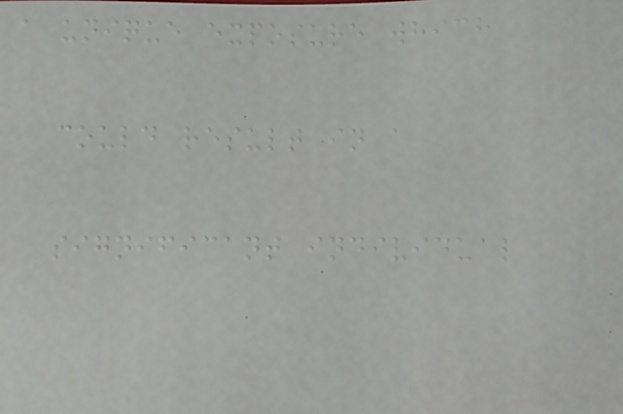a unique exposure which
could result in a
significant individual
